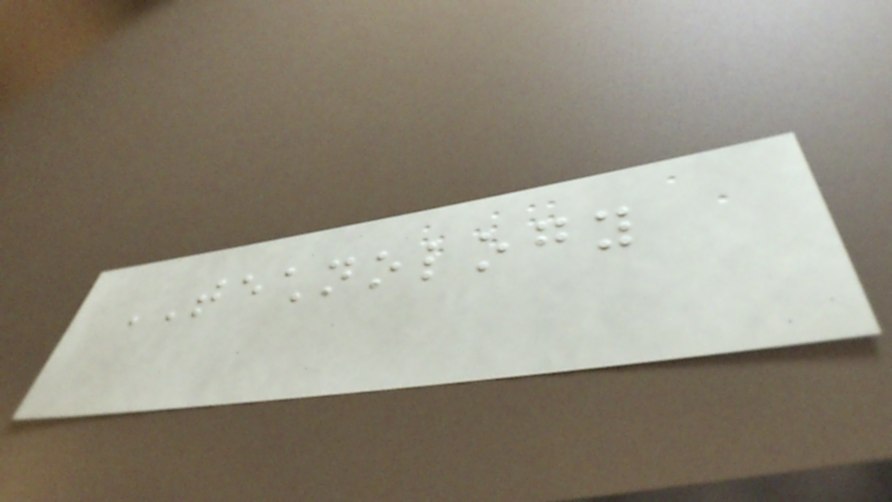TECHNOLOGY
